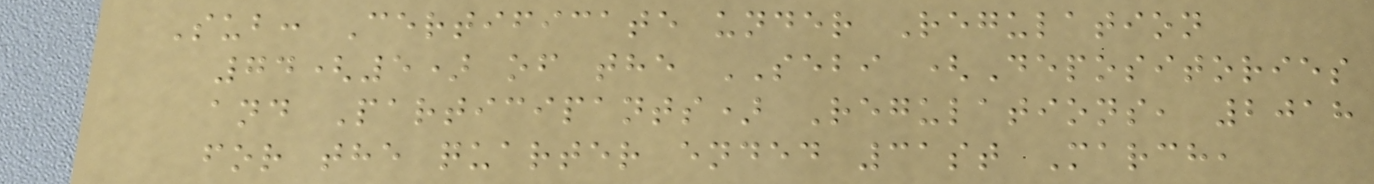Sub: Certificate under Regulation
74(5) of the SEBI (Depositories
and Participants) Regulations, 2018
for the quarter ended 31st March,
